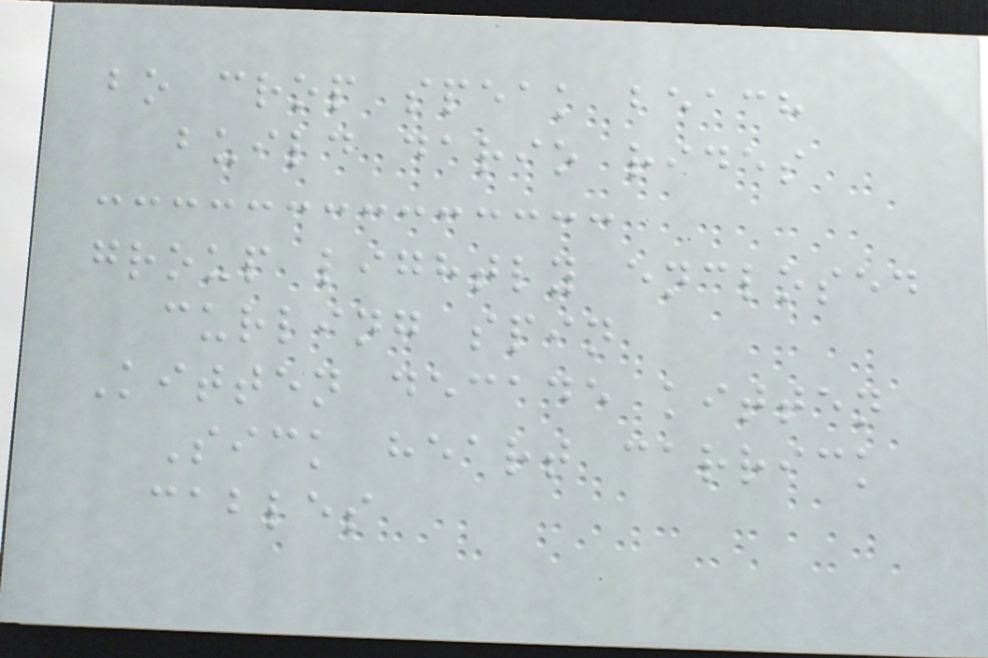bo crop speak beach
build dario rides
group lightly enclosed
curling spin
Kitten decade kitten
Sick heart carrick
cables
